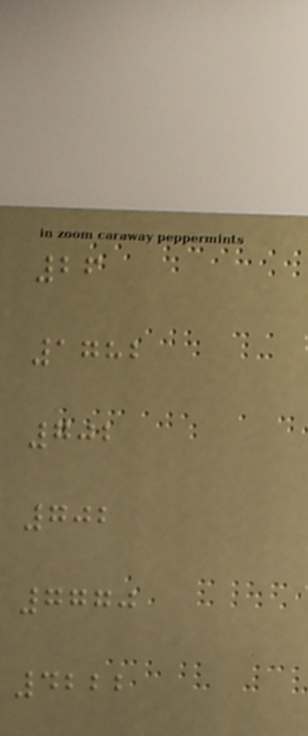26
1782
702
702
7770
4222
